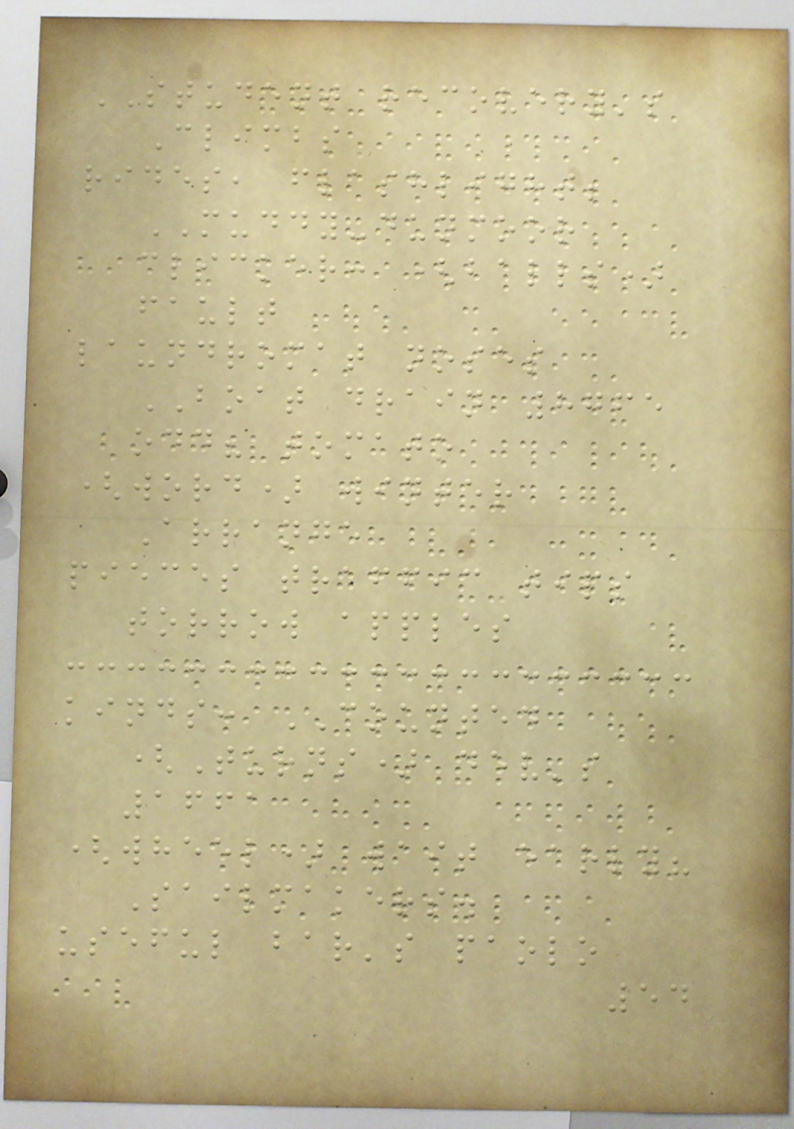STUDENT recovery's
Climbs
rides, flashlight;
MUDDY-dunmoor
clicker: (balls)
fault
laundromat noses
BOAT drain 8765
odd? tomato
(word) winter
Arrange
pieces traffic tips
torrow apples
kinds: COUNTED
(Turns) dev's
1661
(wheel) wait early?
Sailmakers.
useful bar's paolo
54
